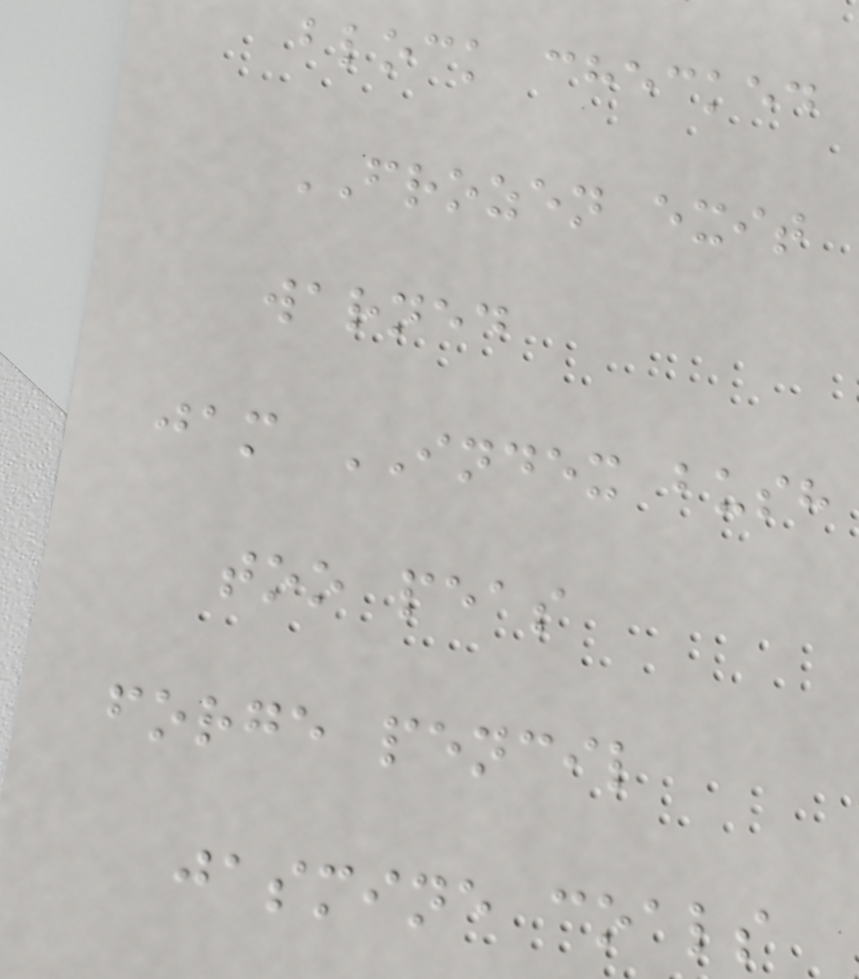block checked
FROZEN exit
warned
jam INDEX bush
too peas
forge pencil
jasmine coals
